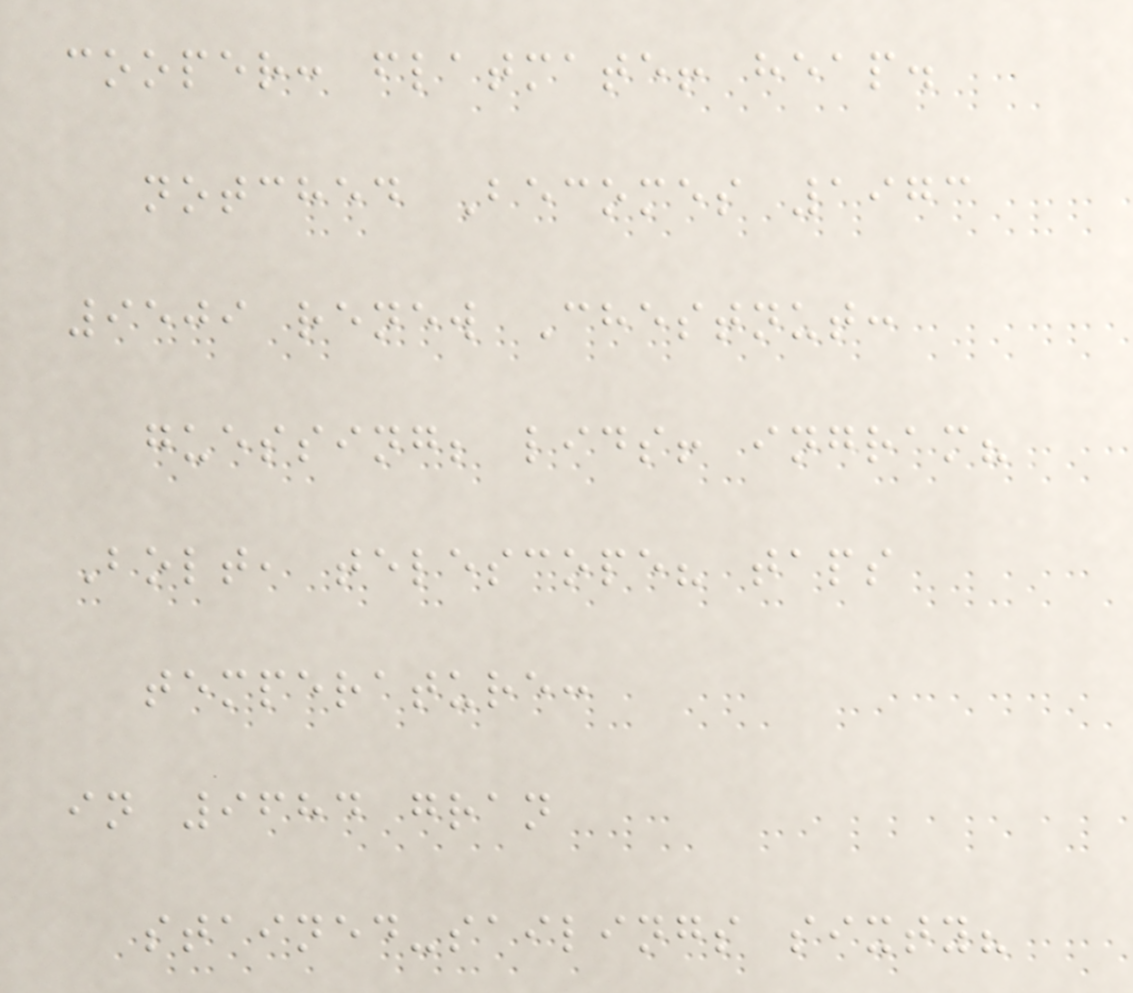cooper: flatmate! heap.
notched Becomes 1973
9509 renew Chestnut:
guessing; lids! ingram?
Bolt, telescope? taps
temperature:
in 9684 gran
stained-sailings sixty?
